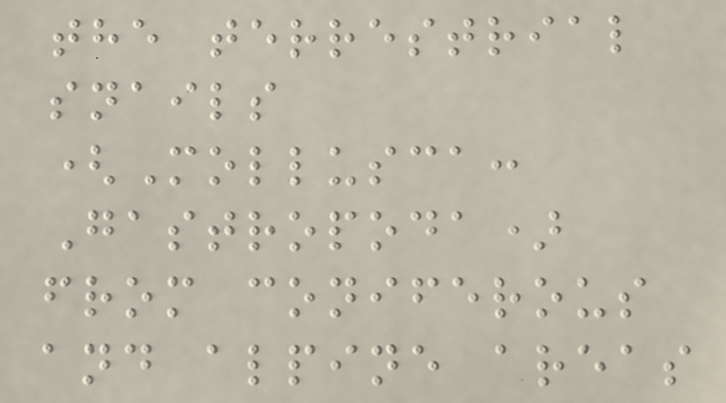the terrestrial
snails
(Mollusca:
Gastropoda)
from coniferous
and alpine areas
